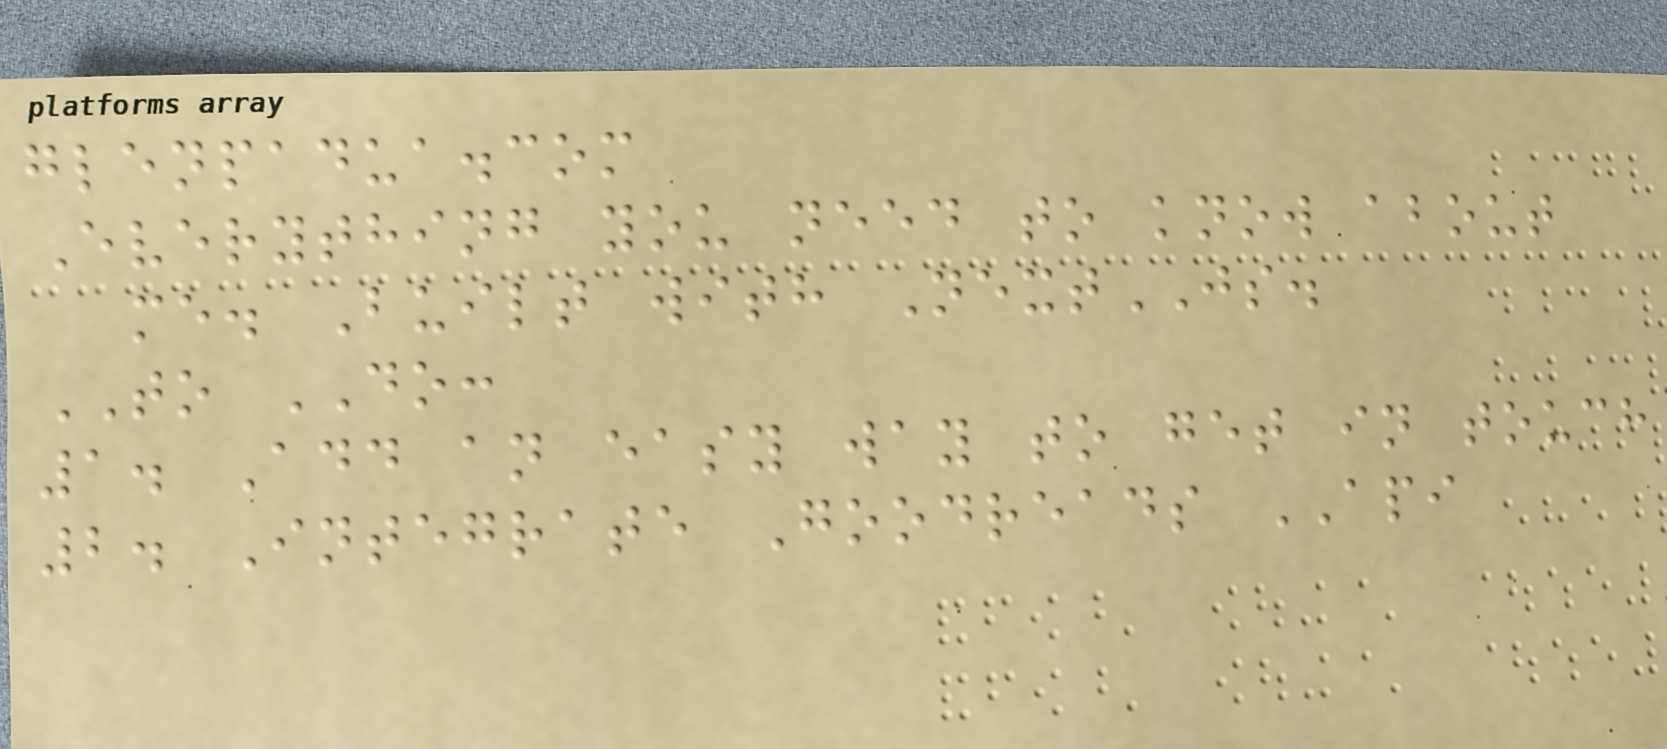glenpadua.com
Everything you need to know about
me. Built with NextJS.
TO DO:
1. Add an easy way to get in touch
2. Integrate Goodreads API
